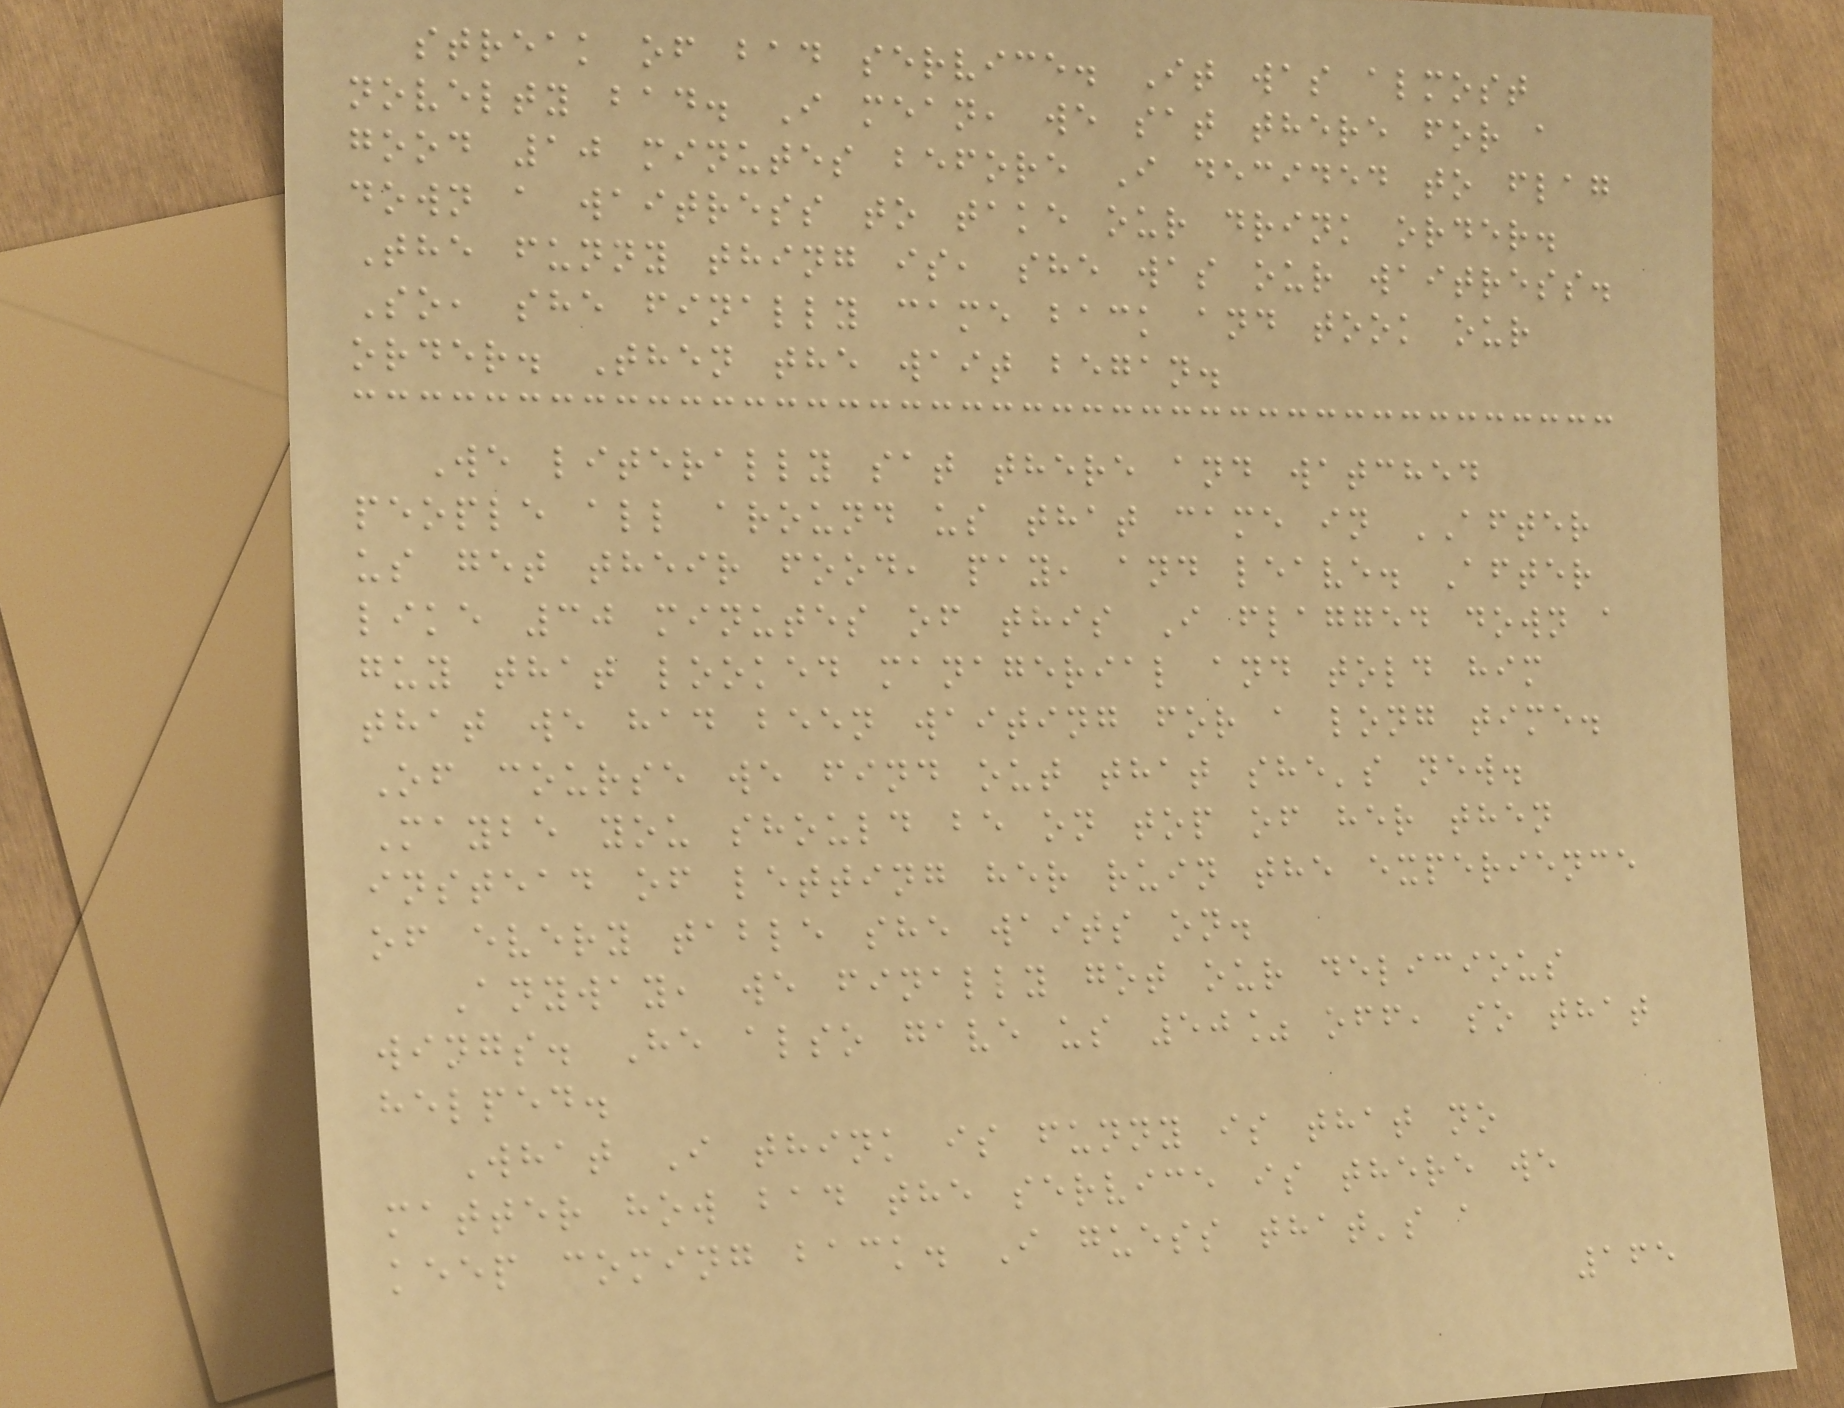streak of bad service. It was almost
novelty bad. I mean, we sat there for a
good 10 minutes before I decided to flag
down a waitress to take our drink order.
The funny thing is, she was our waitress.
So, she finally came back and took our
order. Then the wait began.
We literally sat there and watched
people all around us that came in AFTER
us get their food, pay, and leave. After
like 30 minutes of this I flagged down a
guy that looked managerial and told him
that we had been waiting for a long time.
Of course we find out that she's new.
Maybe you should be on top of her then
instead of letting her ruin the experience
of every table she waits on.
Anyway, we finally got our delicious
wings. He also gave us 50% off, so that
helped.
What I think is funny is that no
matter how bad the service is there we
keep coming back. I guess that's a
165
